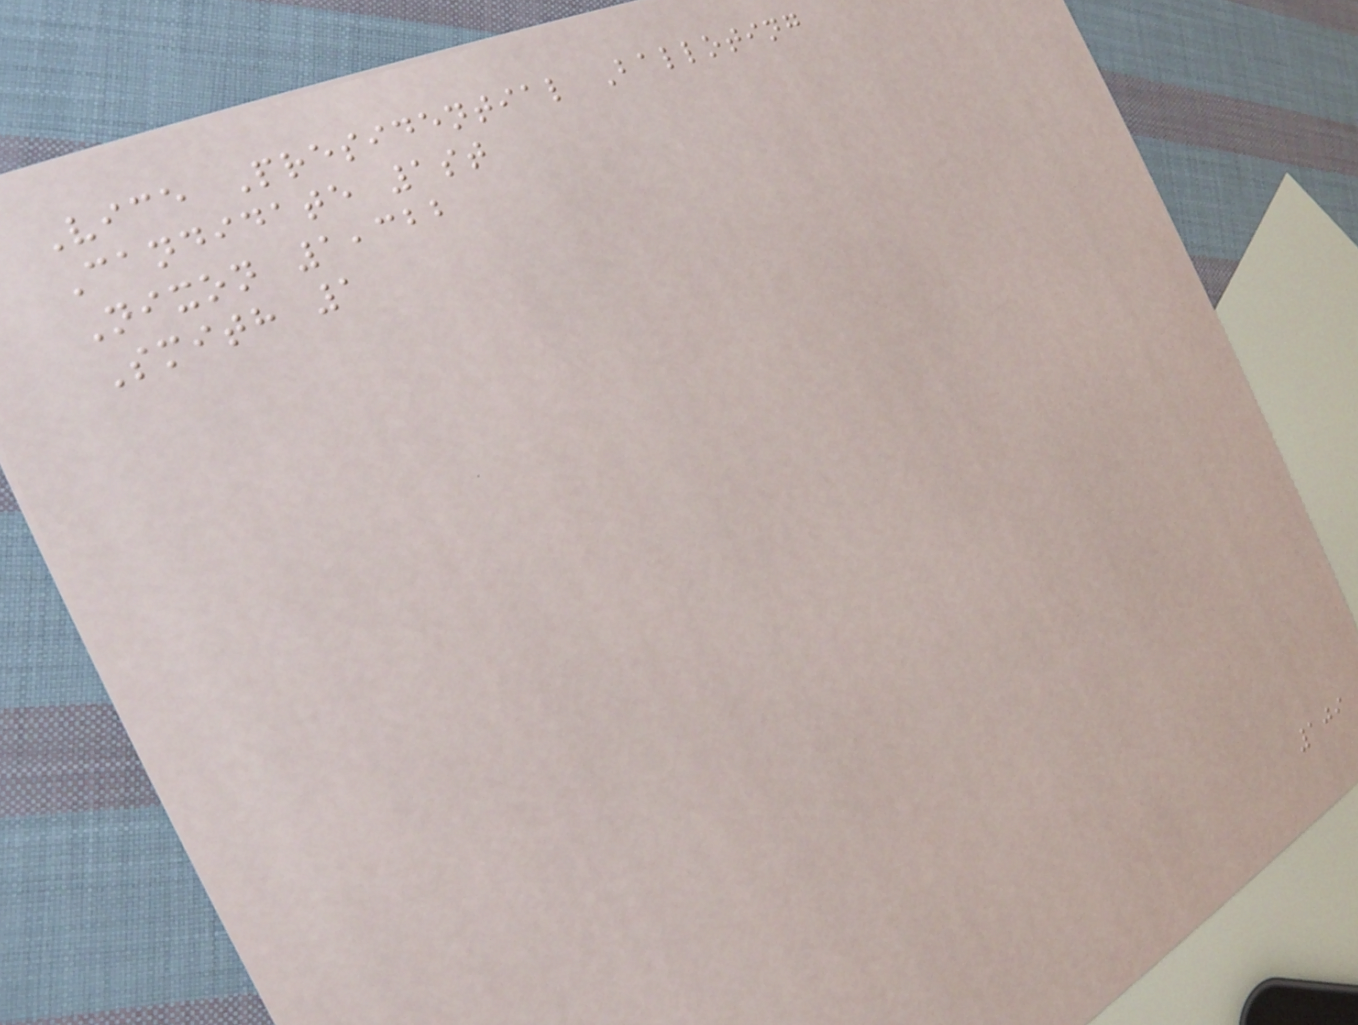Vice Presidential Balloting
Candidate 1st
Nixon 1,322
Smith 1
109
